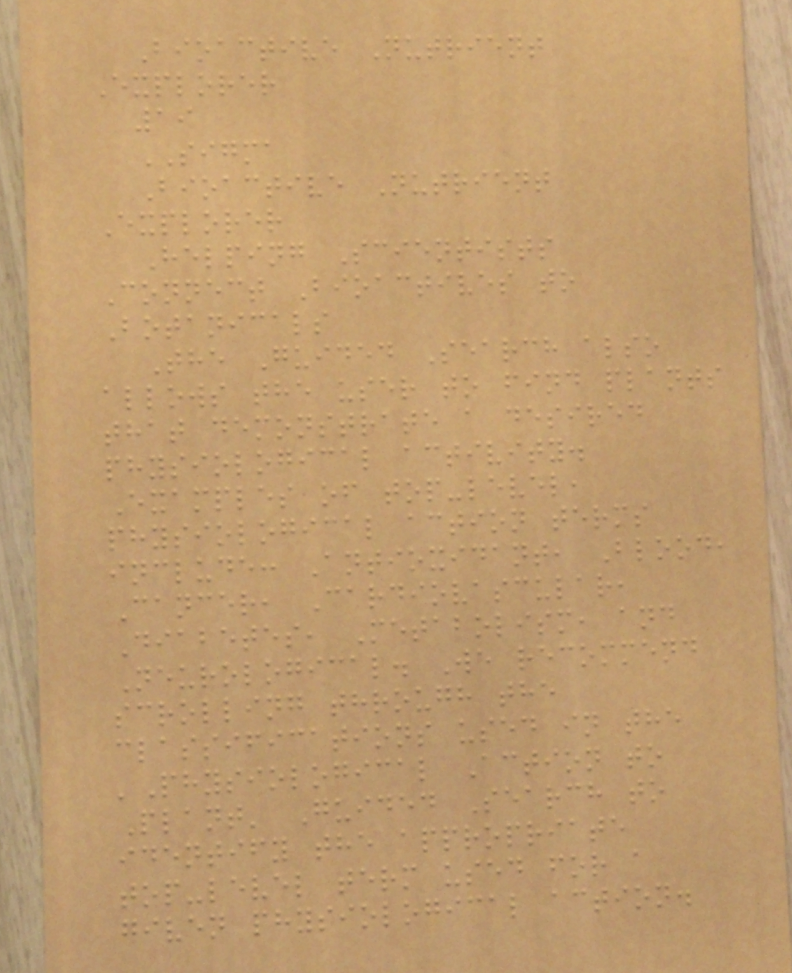Bioactive Nutrient
Explorer
19
SIGMA
Bioactive Nutrient
Explorer
Helping Scientists
Connect Bioactives to
Botanicals
The Guided Search also
allows the user to find plants
that demonstrate a desired
physiological activity.
Examples of top-level,
physiological action terms
include: Antioxidant, Blood,
Cancer, Cardiovascular,
Diabetes, Metabolism, and
Neurological. We recommend
scrolling through the
classifications used in the
'Physiological Action to
Plant' Guided Search to
identify the appropriate
top-level term used for a
given physiological action.
